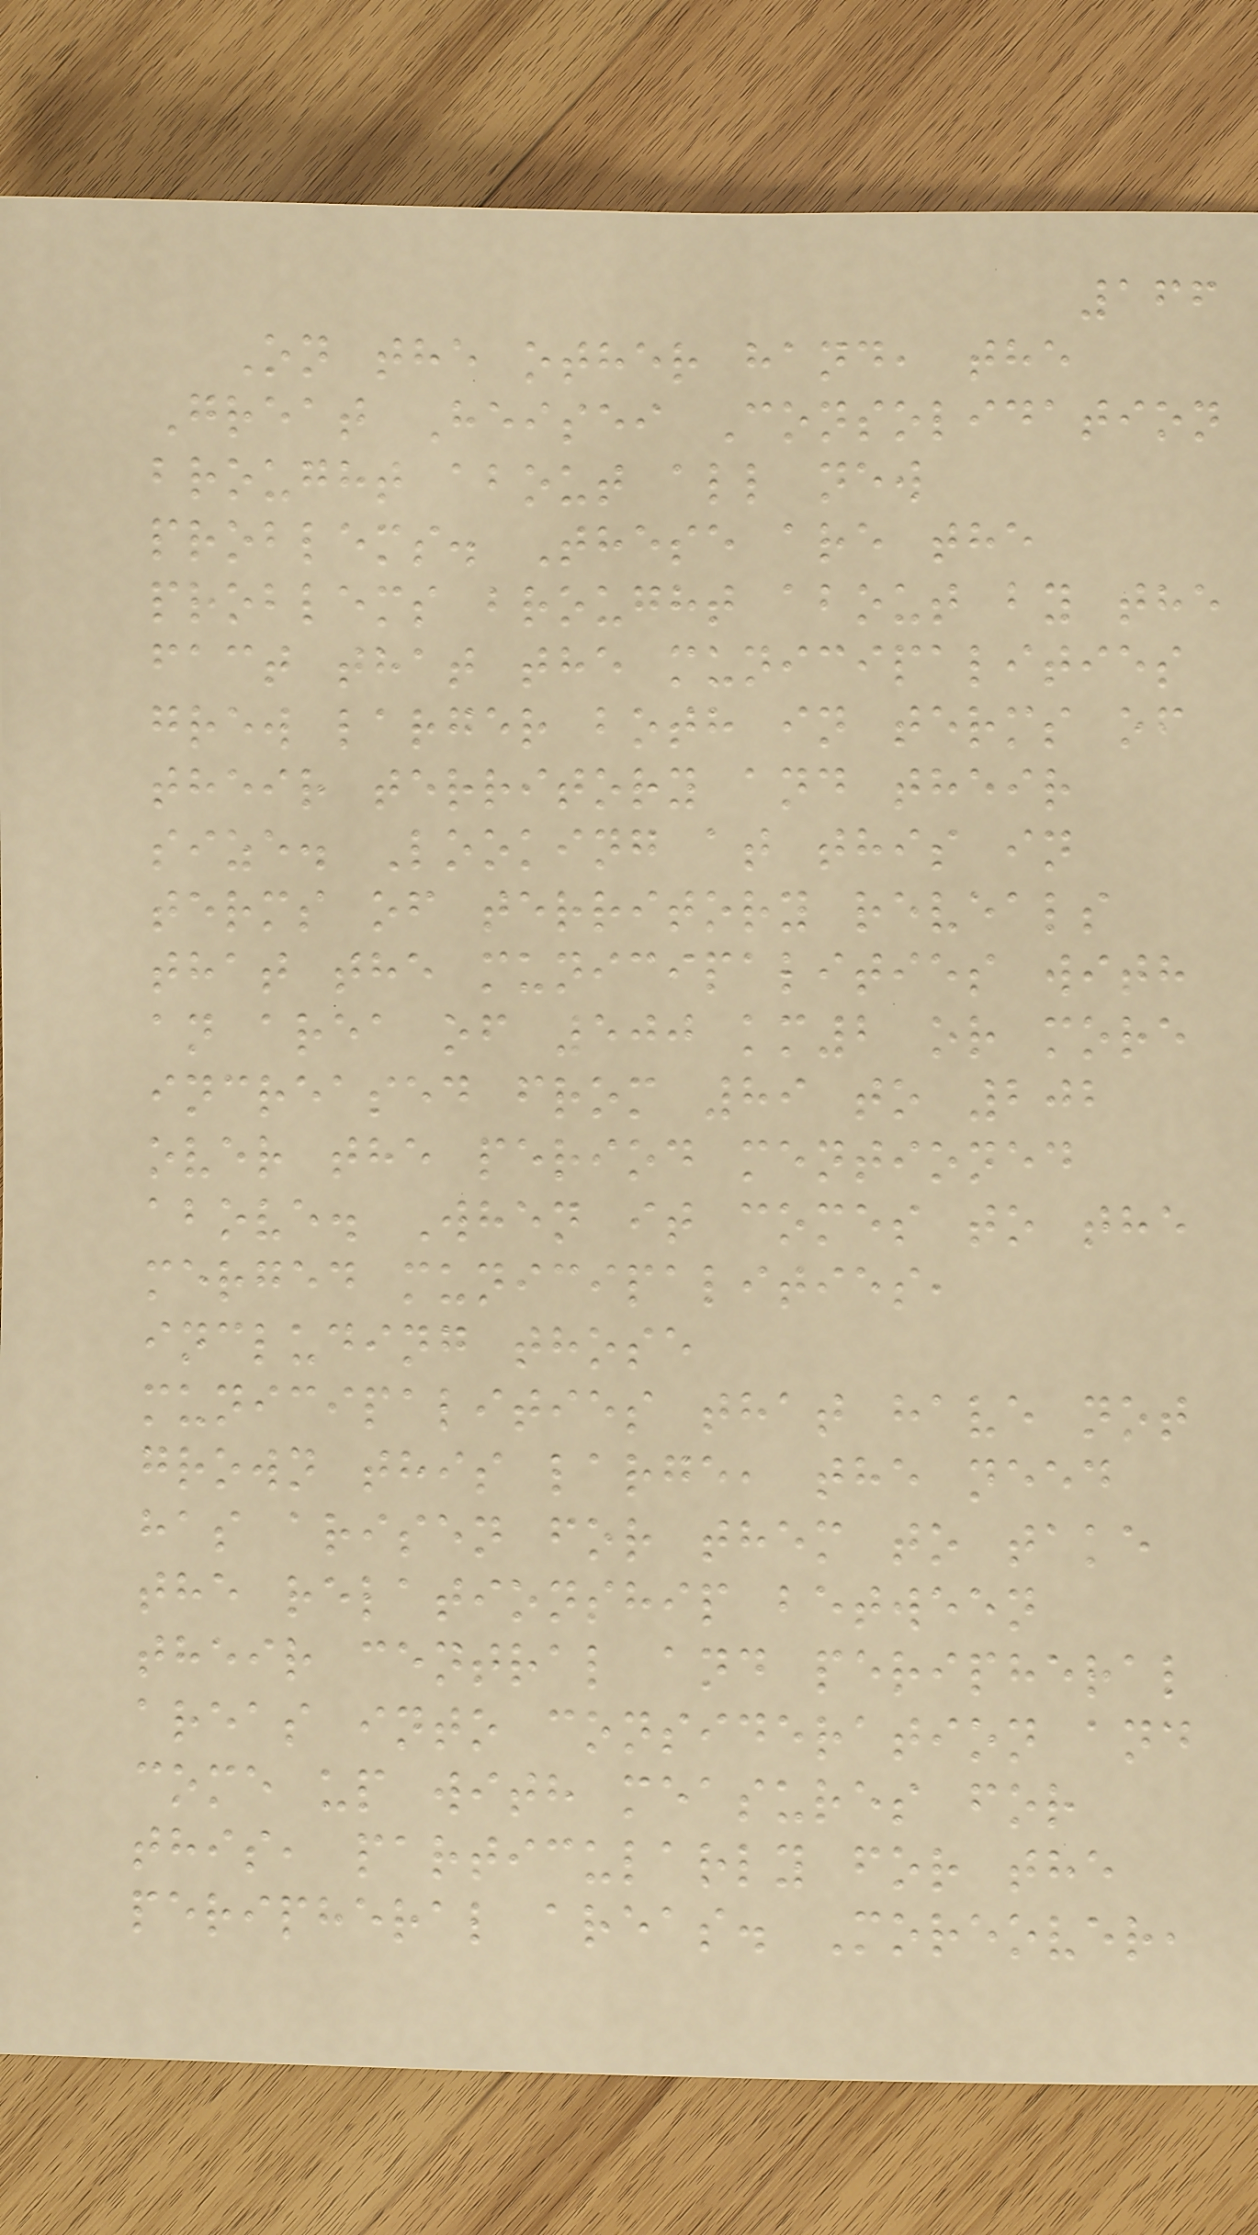166
On the other hand, the
Great Heisei Consolidation
brought about all new
problems. These are the
problems brought about by the
fact that the municipalities
grew larger both in terms of
their territory and their
size. Looking at this in
terms of territory reveals
that the municipalities with
an area of 500 km2 or more
increased from 89 to 202
over the period mentioned
above. When it comes to the
merged municipalities,
including those
municipalities that have not
grown this large, the need
has arisen for them to take
the relationship between
their central and peripheral
areas into consideration and
come up with measures for
this, particularly for the
peripheral areas. Moreover,
